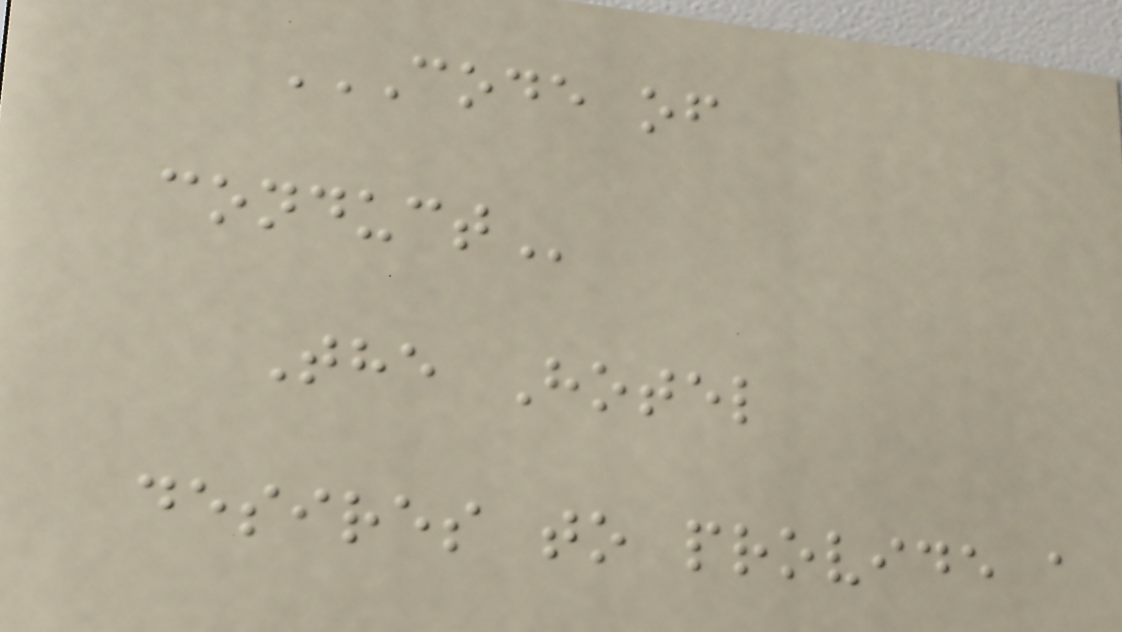CODE OF
CONDUCT
The Hotel
desires to provide a
